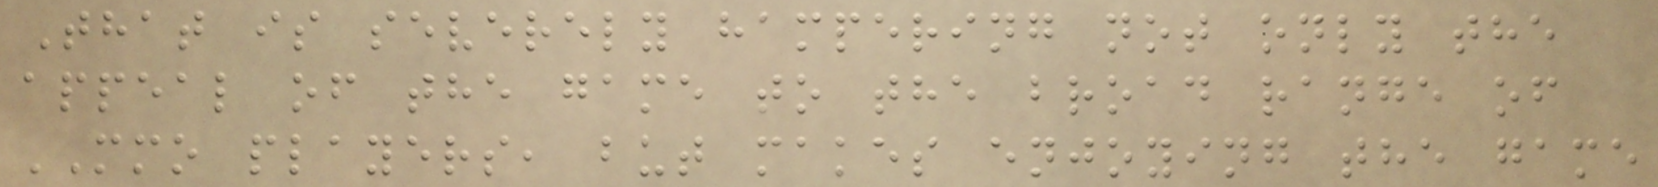That is severely hampering not only the
appeal of the game to the broad range of
MMO players, but makes enjoying the game
